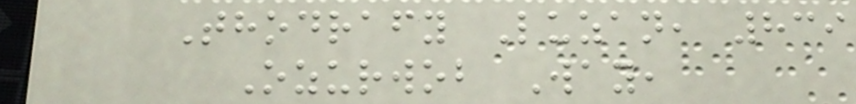Thodrafy Luzan, 839
Ozurwob Way,
